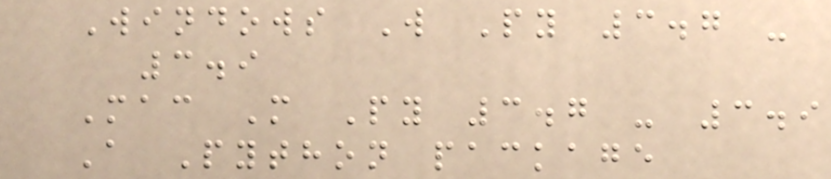Windows W Py 3.7 -
3.9
Mac M Py 3.7 - 3.9
A Python package
